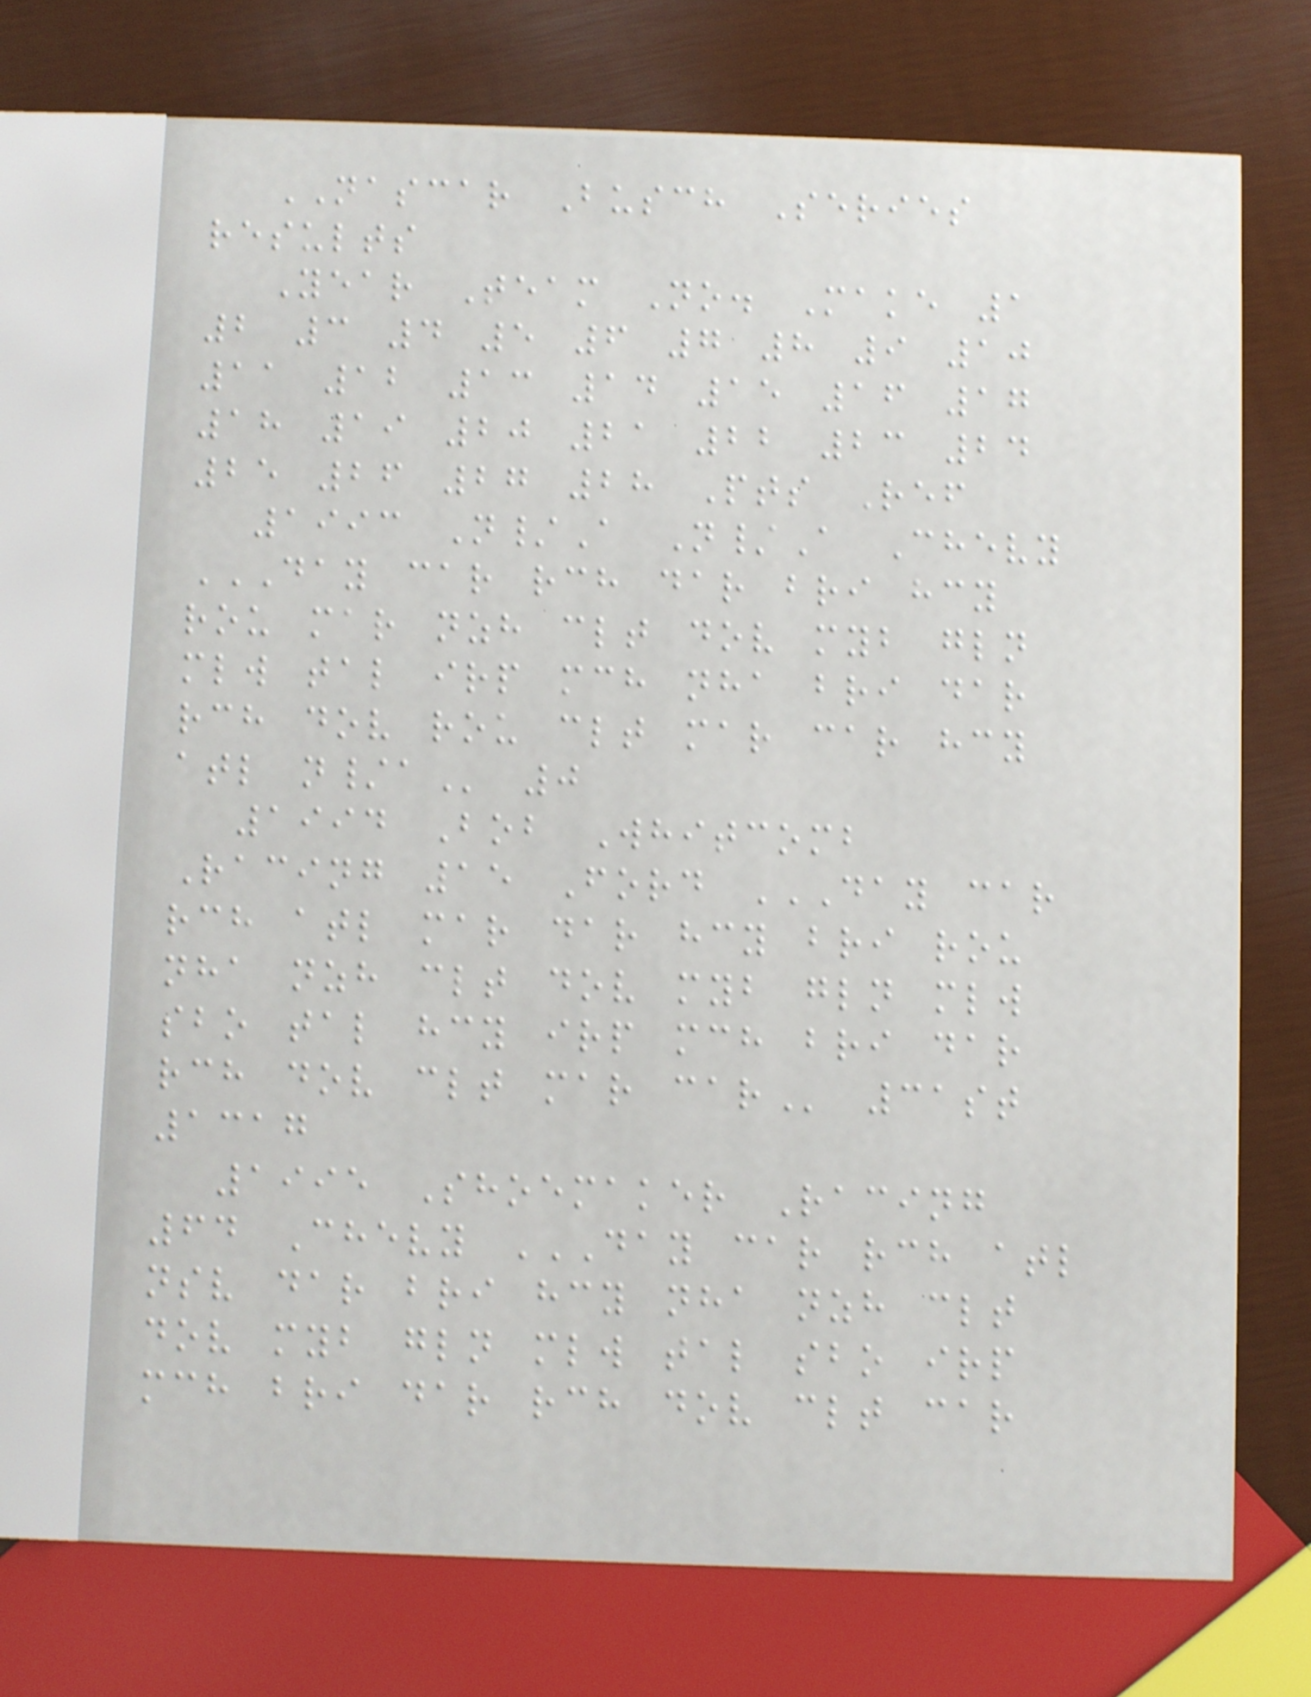NASCAR Busch Series
results
Year Team No. Make 1
2 3 4 5 6 7 8 9 10
11 12 13 14 15 16 17
18 19 20 21 22 23 24
25 26 27 28 Pts Ref
1993 N/A N/A Chevy
DAY CAR RCH DAR BRI HCY
ROU MAR NZH CLT DOV MYB GLN
MLW TAL IRP MCH NHA BRI DAR
RCH DOV ROU CLT MAR CAR HCY
ATL N/A 0
1994 Bob Whitcomb
Racing 15 Ford DAY CAR
RCH ATL MAR DAR HCY BRI ROU
NHA NZH CLT DOV MYB GLN MLW
SBO TAL HCY IRP MCH BRI DAR
RCH DOV CLT MAR CAR 31st
1317
1995 Shoemaker Racing
64 Chevy DAY CAR RCH ATL
NSV DAR BRI HCY NHA NZH CLT
DOV MYB GLN MLW TAL SBO IRP
MCH BRI DAR RCH DOV CLT CAR
